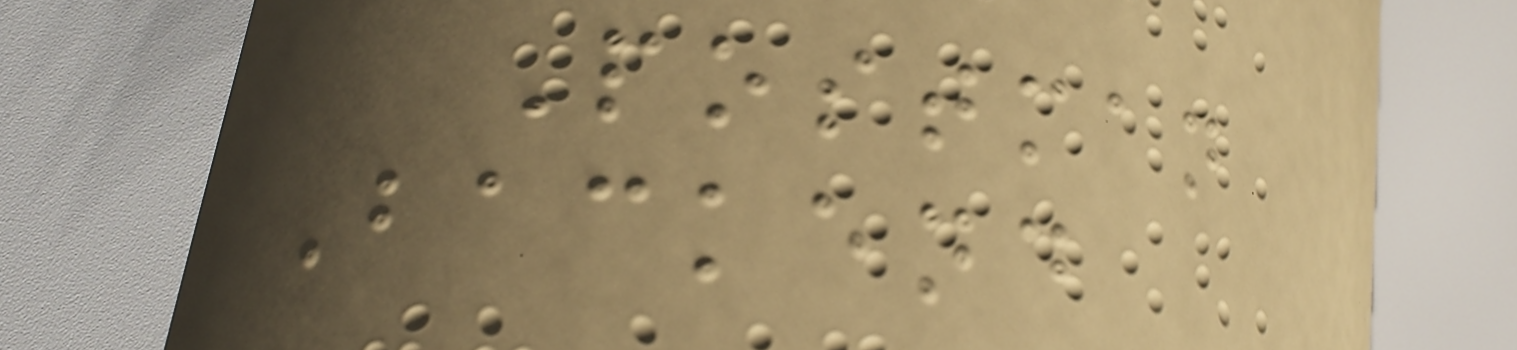Postman
Backend
